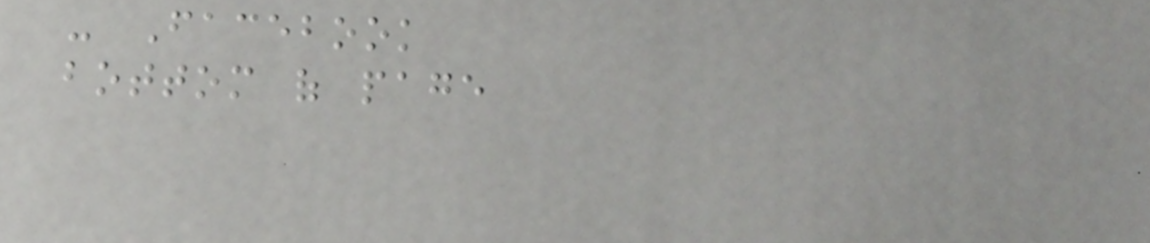- Facebook
bottom of page
